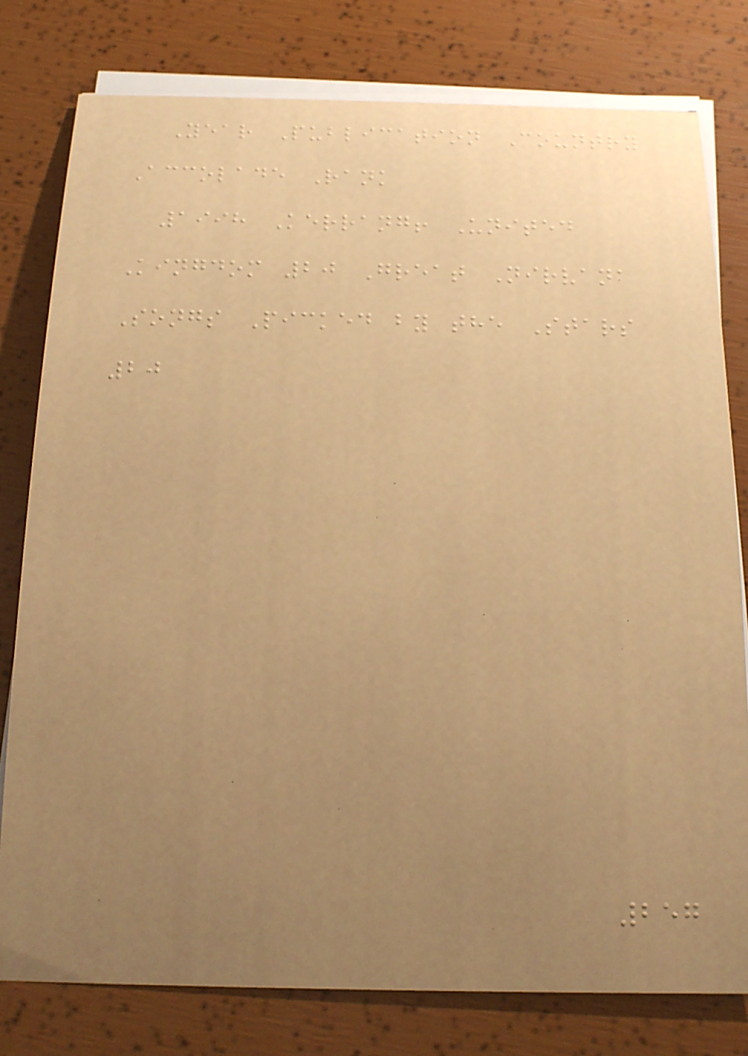Year Publication Country
Accolade Rank
1998 Kerrang! United
Kingdom 20 Great Nirvana
Songs Picked by the Stars
20
257
